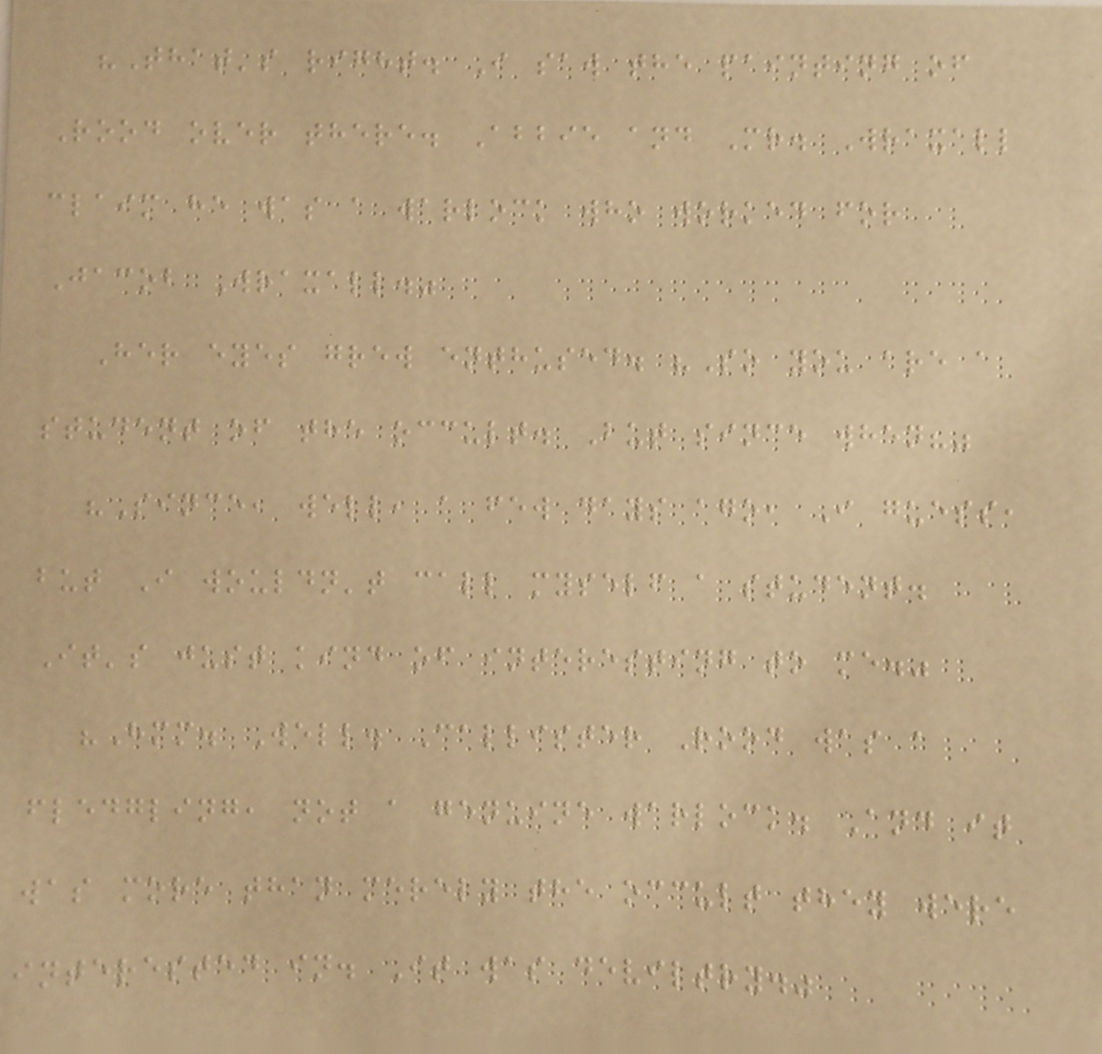"That's right. I saw the painting of
Rood over there. Abbie and Mr. Wraxall
claim he was a warlock who worked for
Jacob Wraxall."
Her eyes grew enthused. "So you are a
student of the occult. But since when?"
"Since, well, a few days ago, I guess,
but I wouldn't call myself a student.
It's just kind of interesting to me."
"Hmm. Well. Callister Rood was a
fledgling, not a genuine warlock. And it
was more than merely the occult they were
interested in. It was deviltry."
